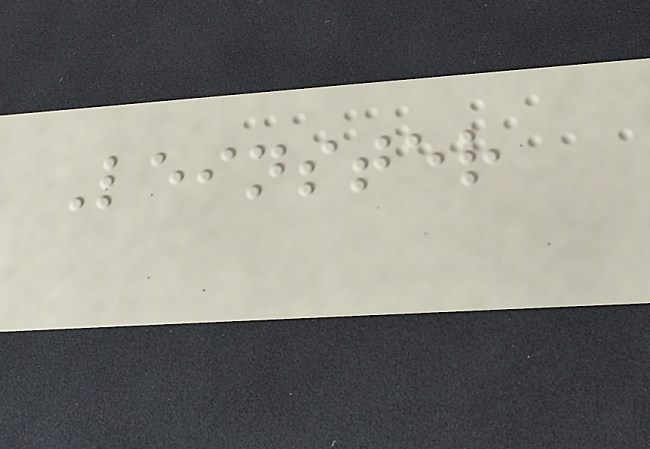Leinster
